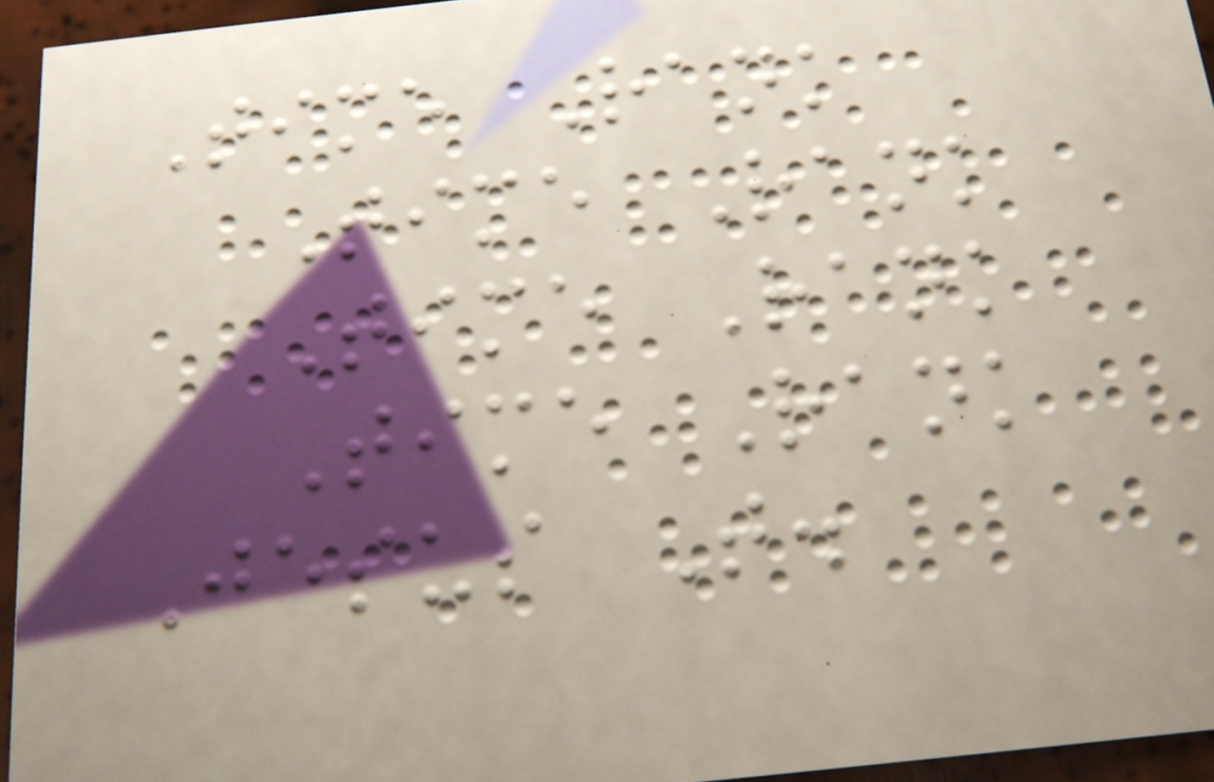Time Rank
Time Rank
Time Rank
Time Rank
Jesus T.
